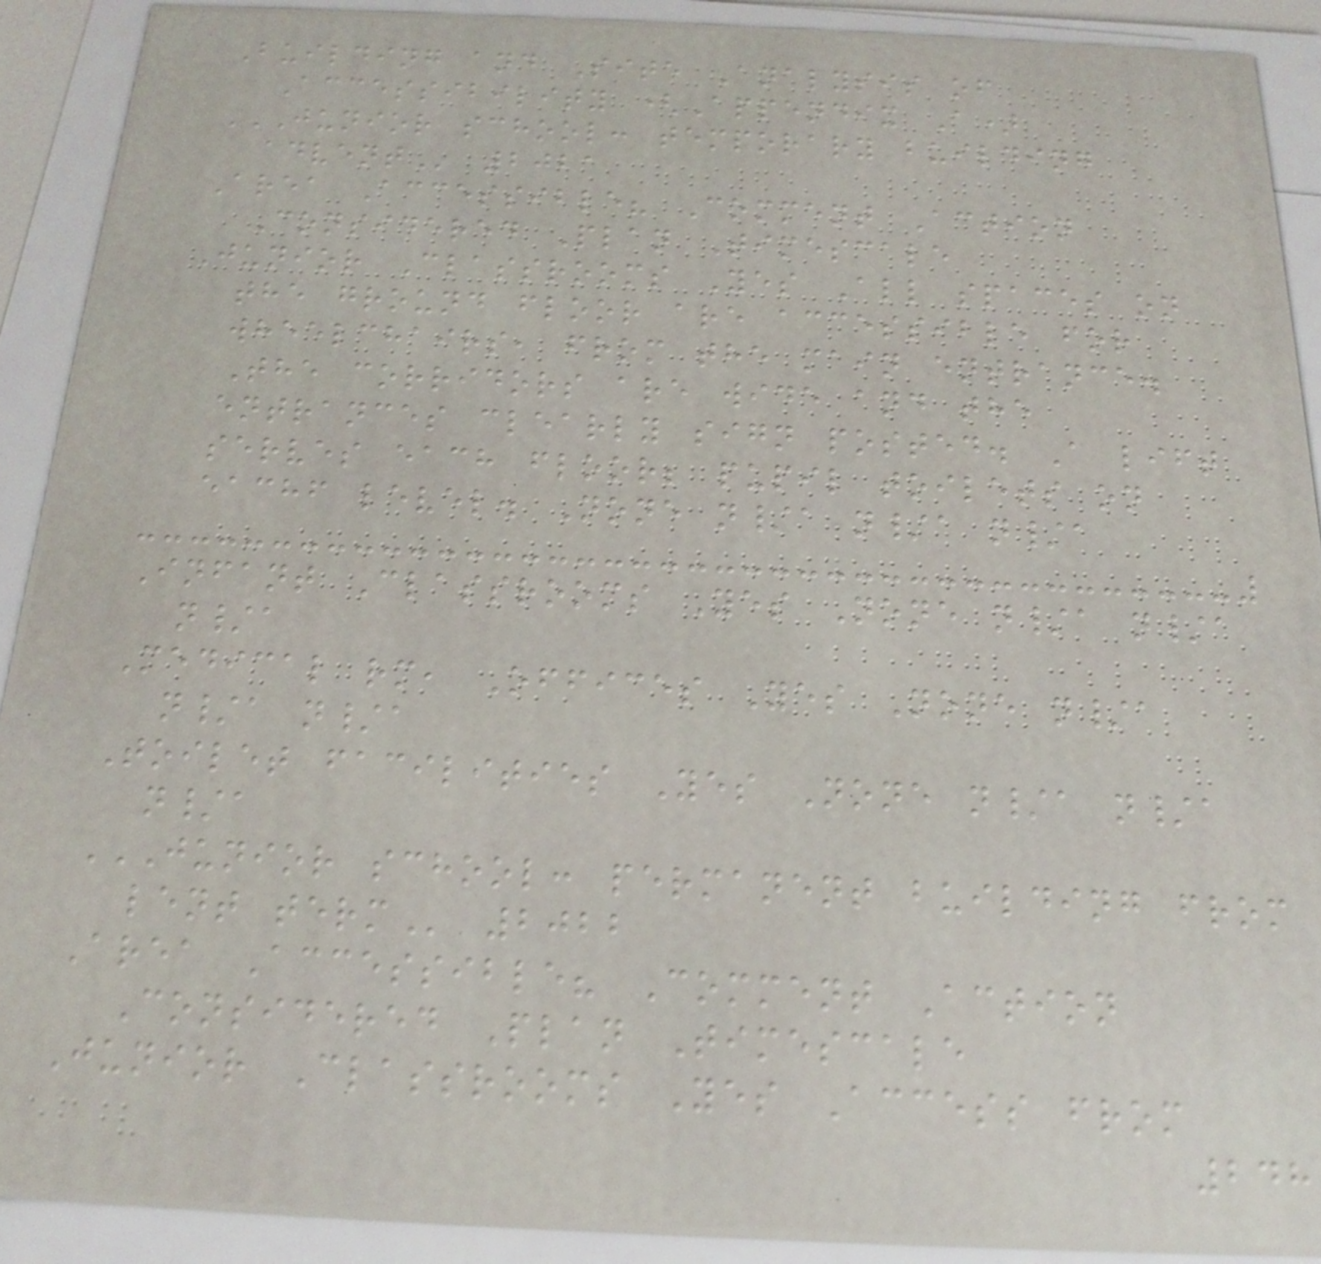Building and Site Analysis of
Accessibility (Appendix A)
JUNIOR SCHOOL: TEMPORARY BUILDING
ADVENT 2021
Area Accessible? Comment Action
Considered Plan Timescale
Junior Classrooms Yes All spaces on
the ground floor are accessible for
wheelchairs, from the main entrance.
The corridors are wide and the
entrances clearly sign posted. A lift
serves each floor; pupil toilets on
eachf level. None n/a n/a n/a
Infant Classrooms Yes None n/a n/a
n/a
Medical rm, Offices Yes None n/a
n/a n/a
Toilet facilities Yes None n/a n/a
n/a
JUNIOR SCHOOL: PERMANENT BUILDING FROM
LENT TERM 2022
Area Accessible? Comment Action
Considered Plan Timescale
Junior Classrooms Yes Access from
248
